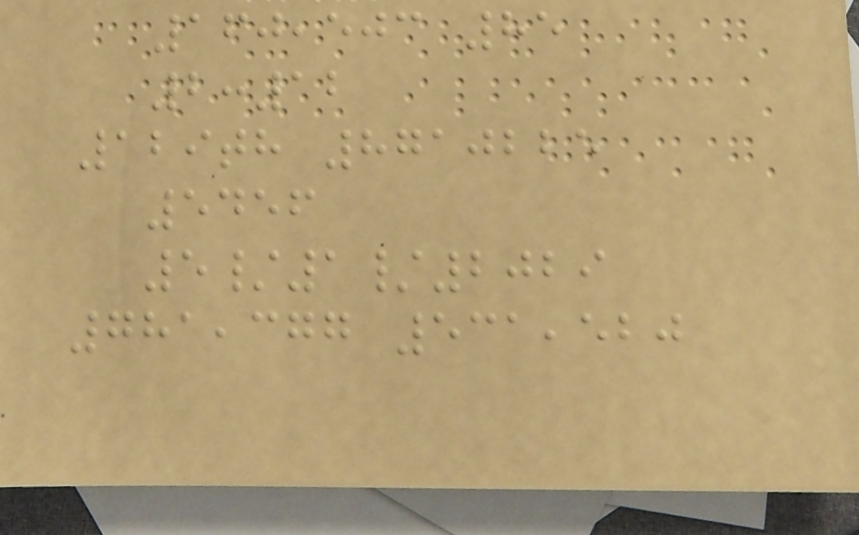160,503 85
2:12
129th 8710225
5456
5/1/2029
781,377 531,520
